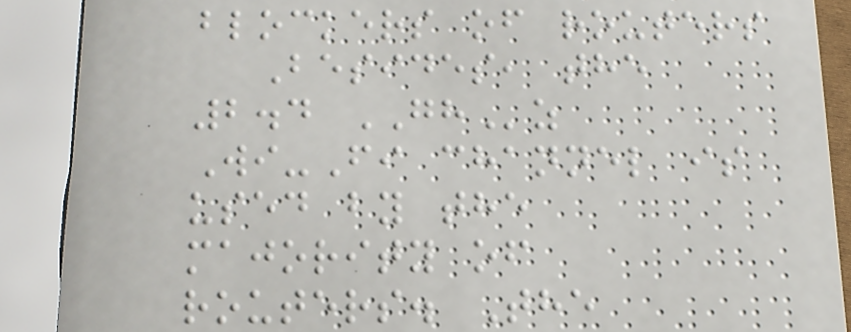blockers of routers
Besides, the
2.4 GHz
Wi-Fi channel is
used by the
majority of
routers. The
